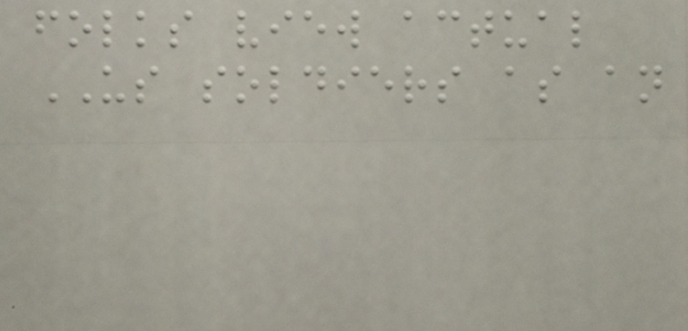folks view actual
US soldiers as an
